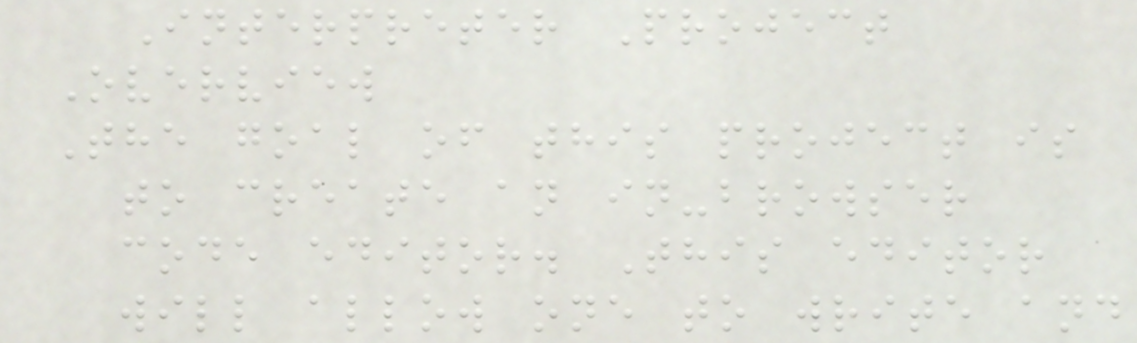Interpreter Project
Overview
The goal of this project is
to create an in-browser
code editor. This editor
will allow one to write and
